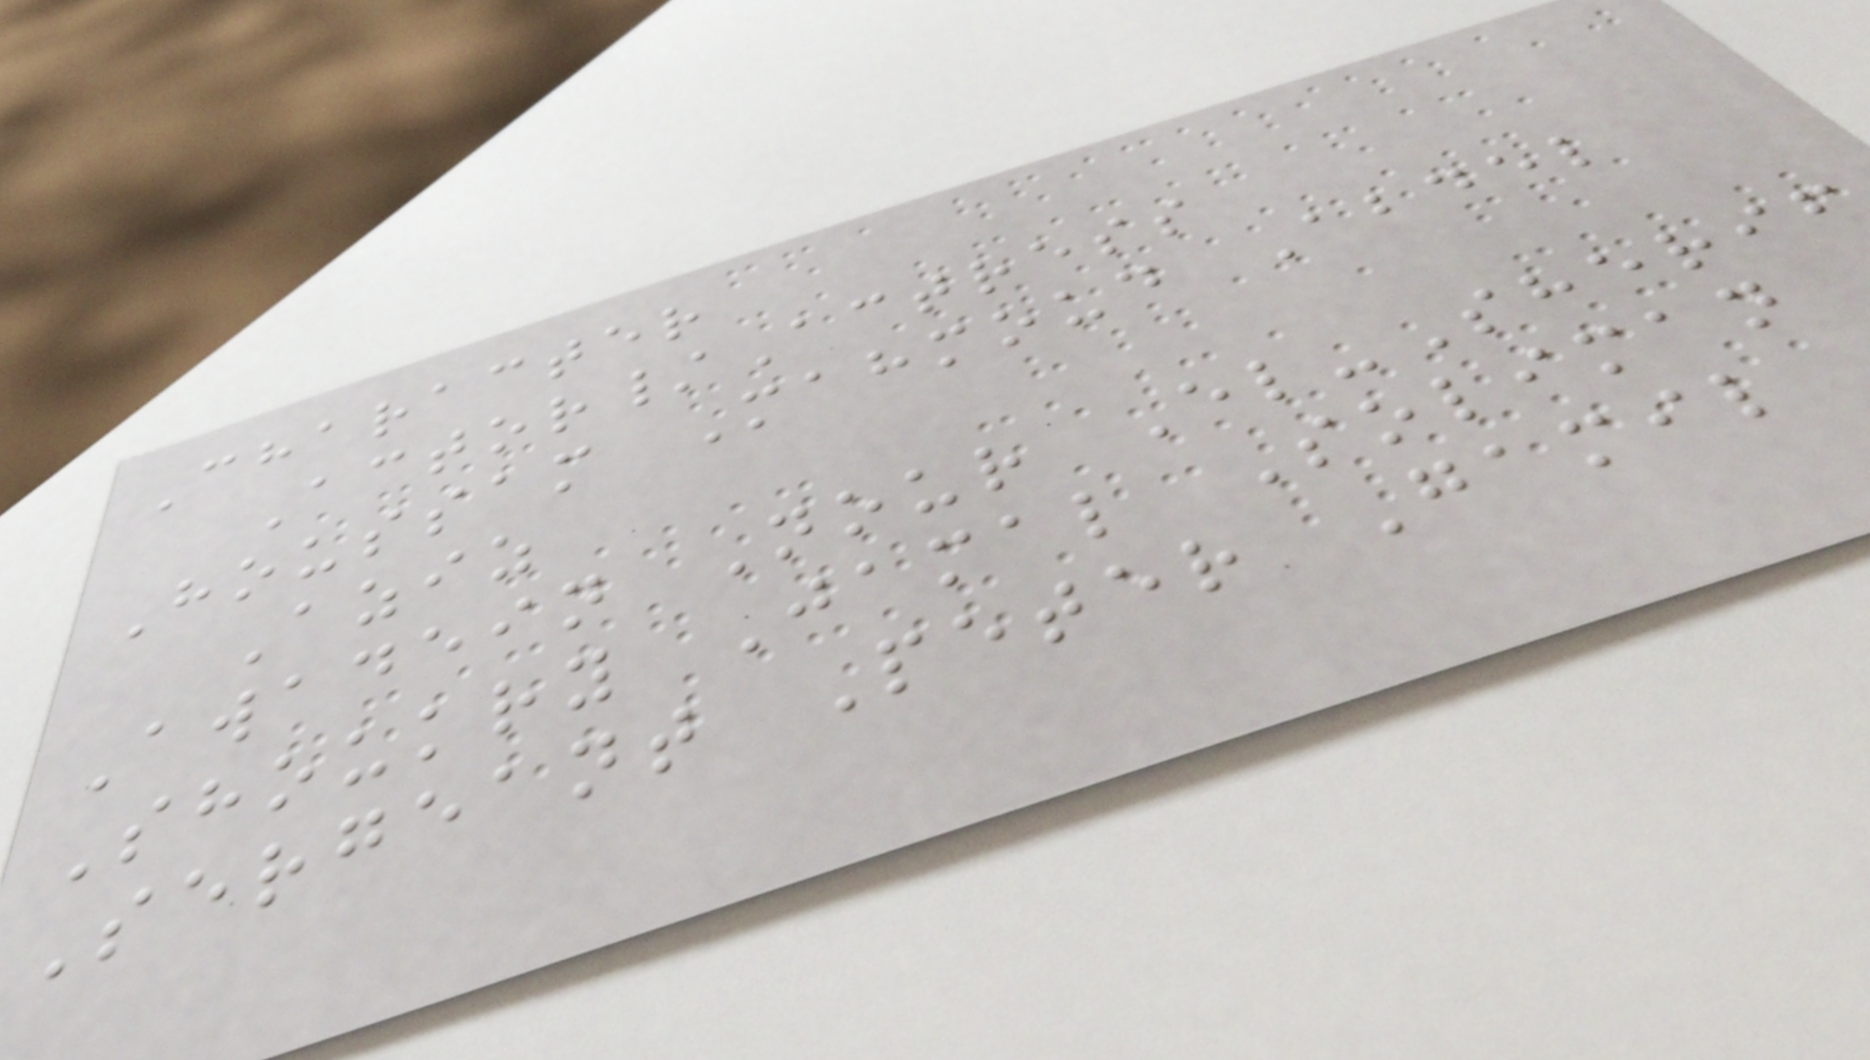Character
Actor/Actress
Houssam Mahmoud Abdel
Aziz
Awadein Nour El-Sherif
Shoukry Jamal Soliman
Sergeant Peter Gamil
